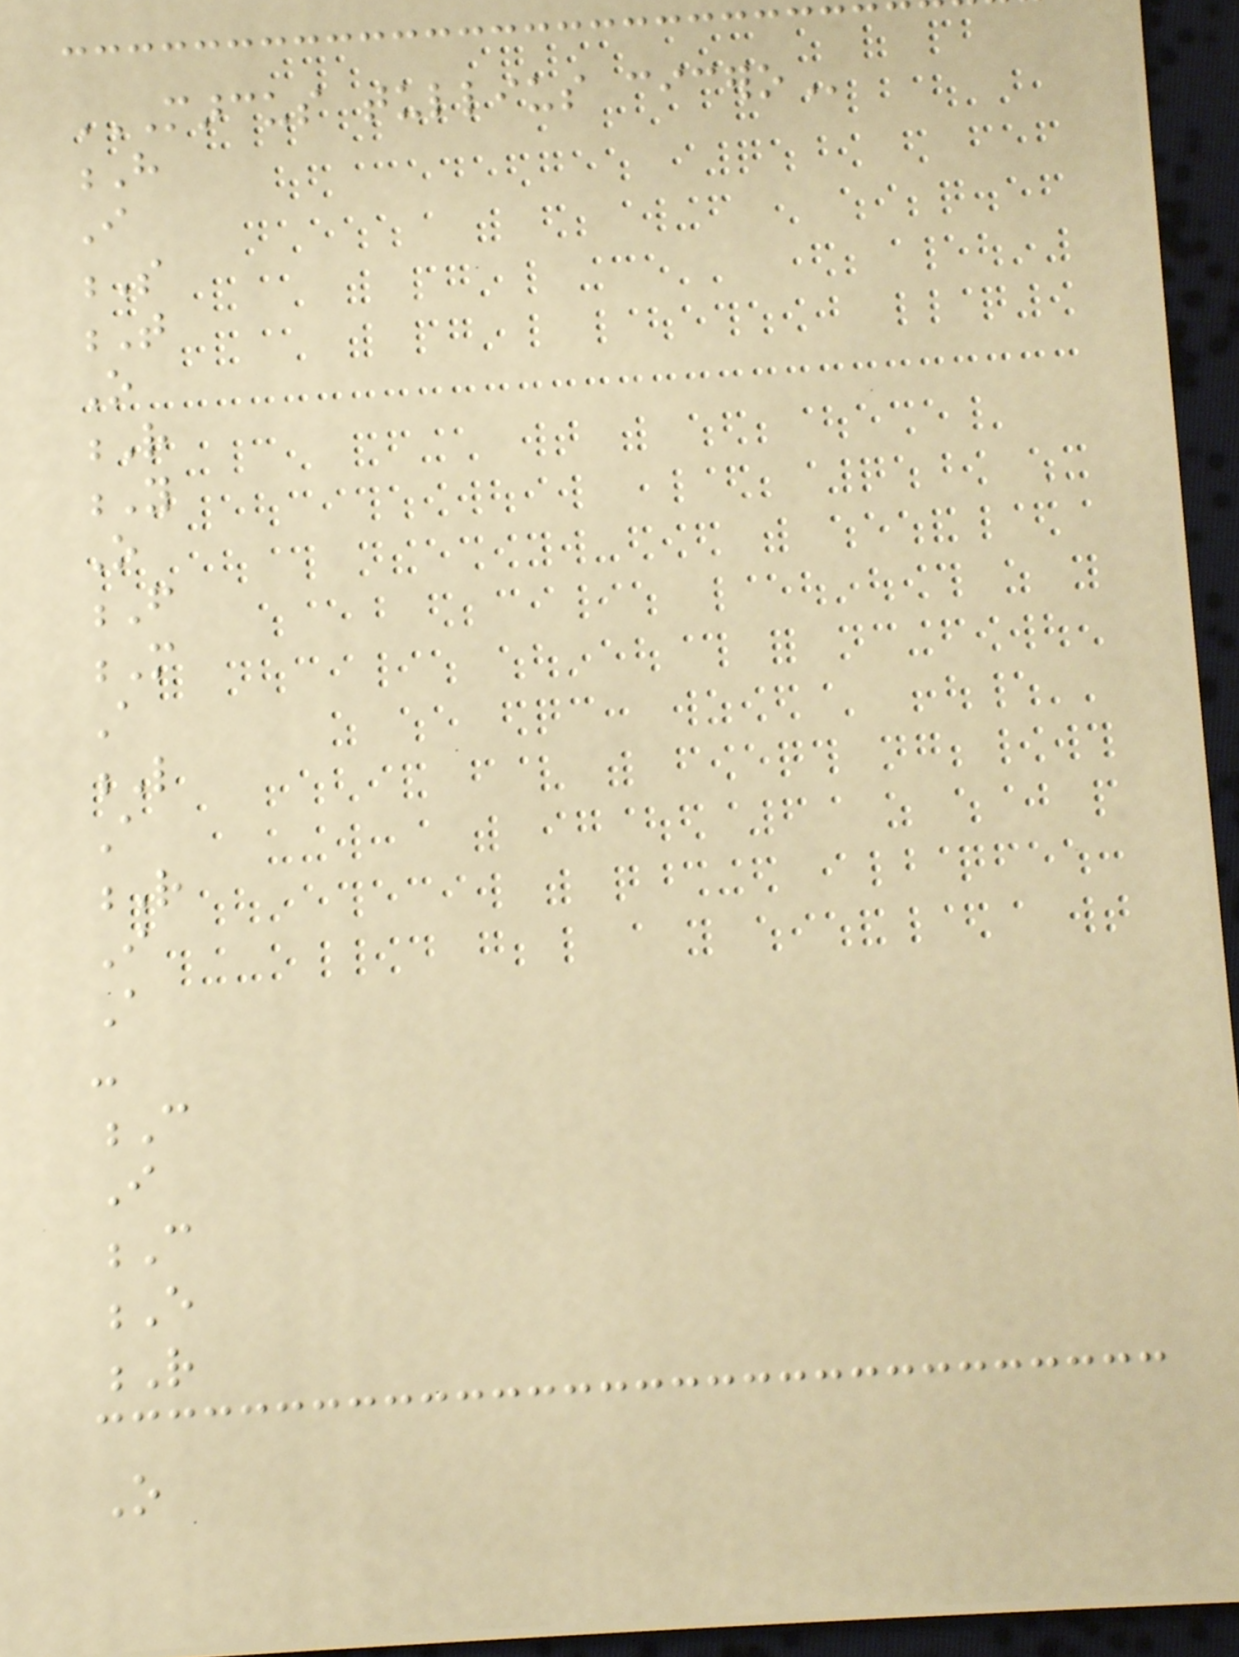MARCUS TULLIUS CICERO
H
I
S
T
O
R
Y
O
F
M
A
L
A
R
I
A
-
C
I
C
E
R
O
